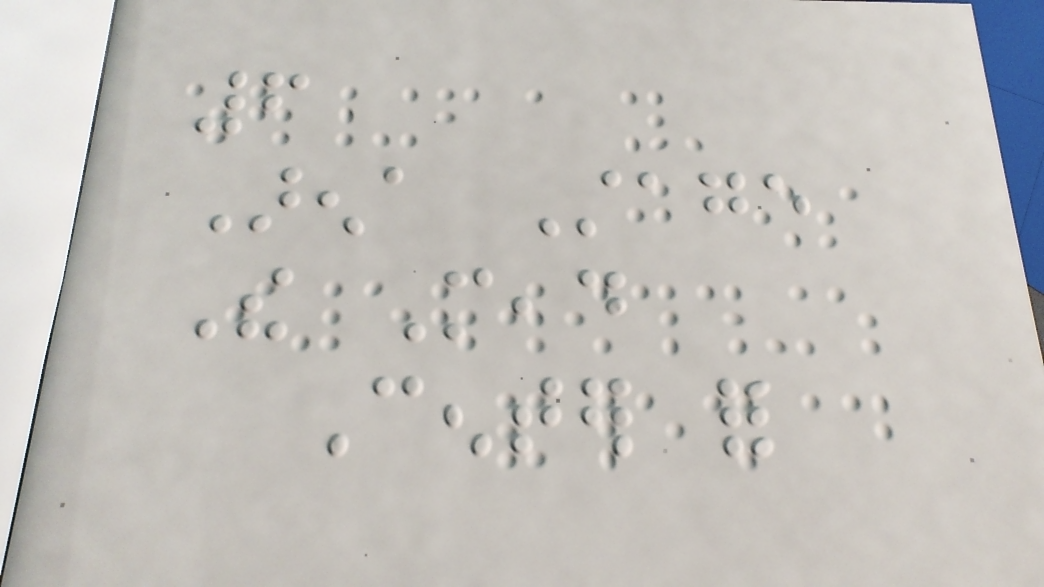6
Arena Stage
The Mead
Center for
